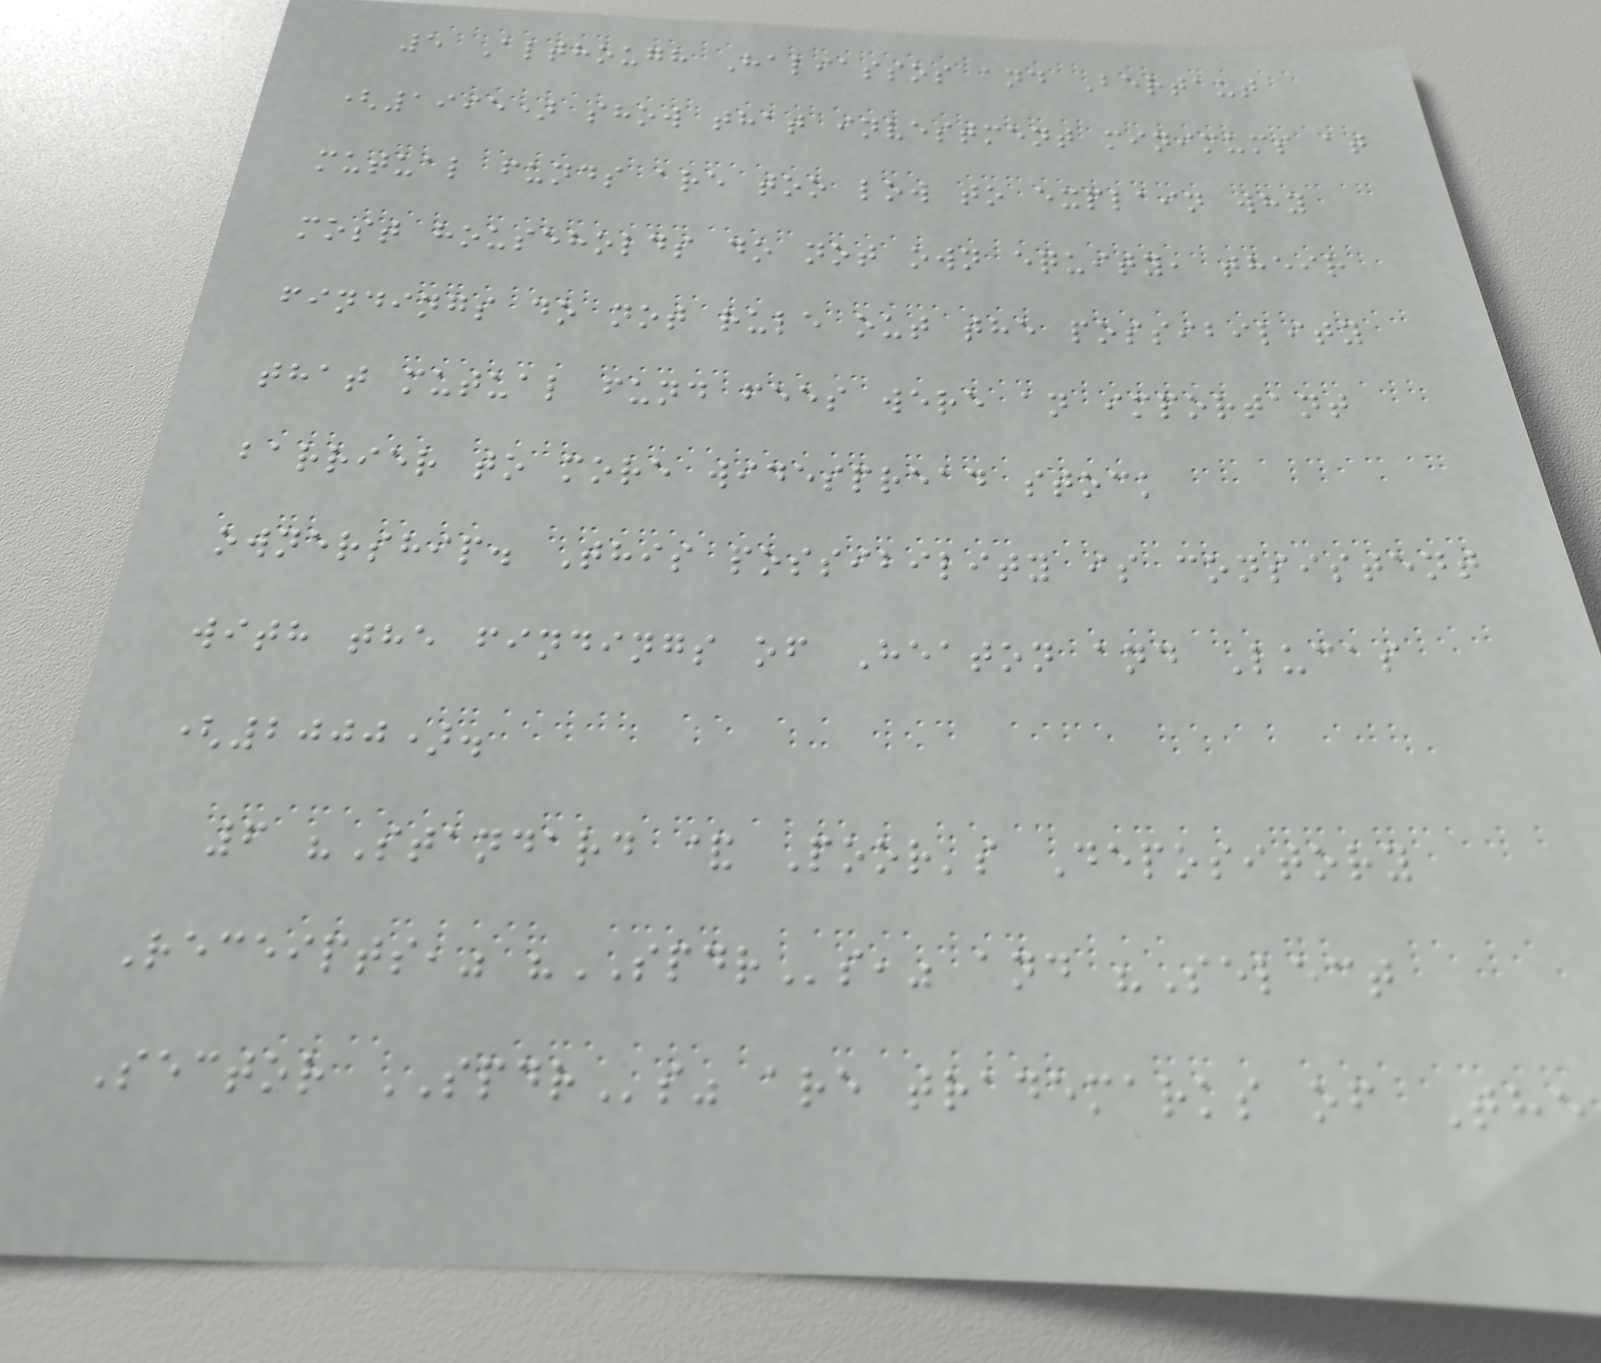5 Although Haliassos and Bertaut
(1995) show that investment minimums at
mutual funds are too low to explain why
most households do not own equity, their
findings do not rule out the possibility
that mutual fund fees were an important
barrier to more widespread stock
ownership. This possibility is consistent
with the findings of Heaton and Lucas
(2000).
6 "Standard & Poor's Depository
Receipts," "SPDRs," and "Select
Sector SPDRs" are trademarks of The
